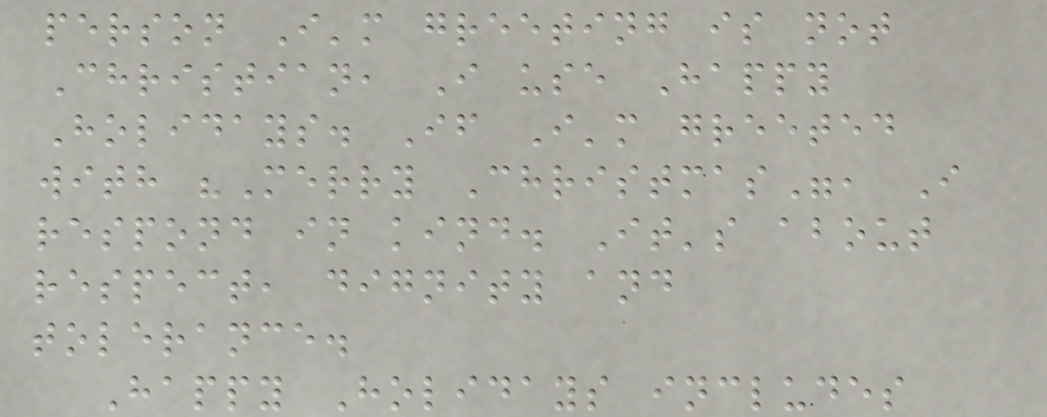person I'm greeting is not
Christian, I use Happy
Holidays. If I'm greeted
with "Merry Christmas", I
respond in kind. It's about
respect, dignity and
tolerance.
Happy Holidays includes
